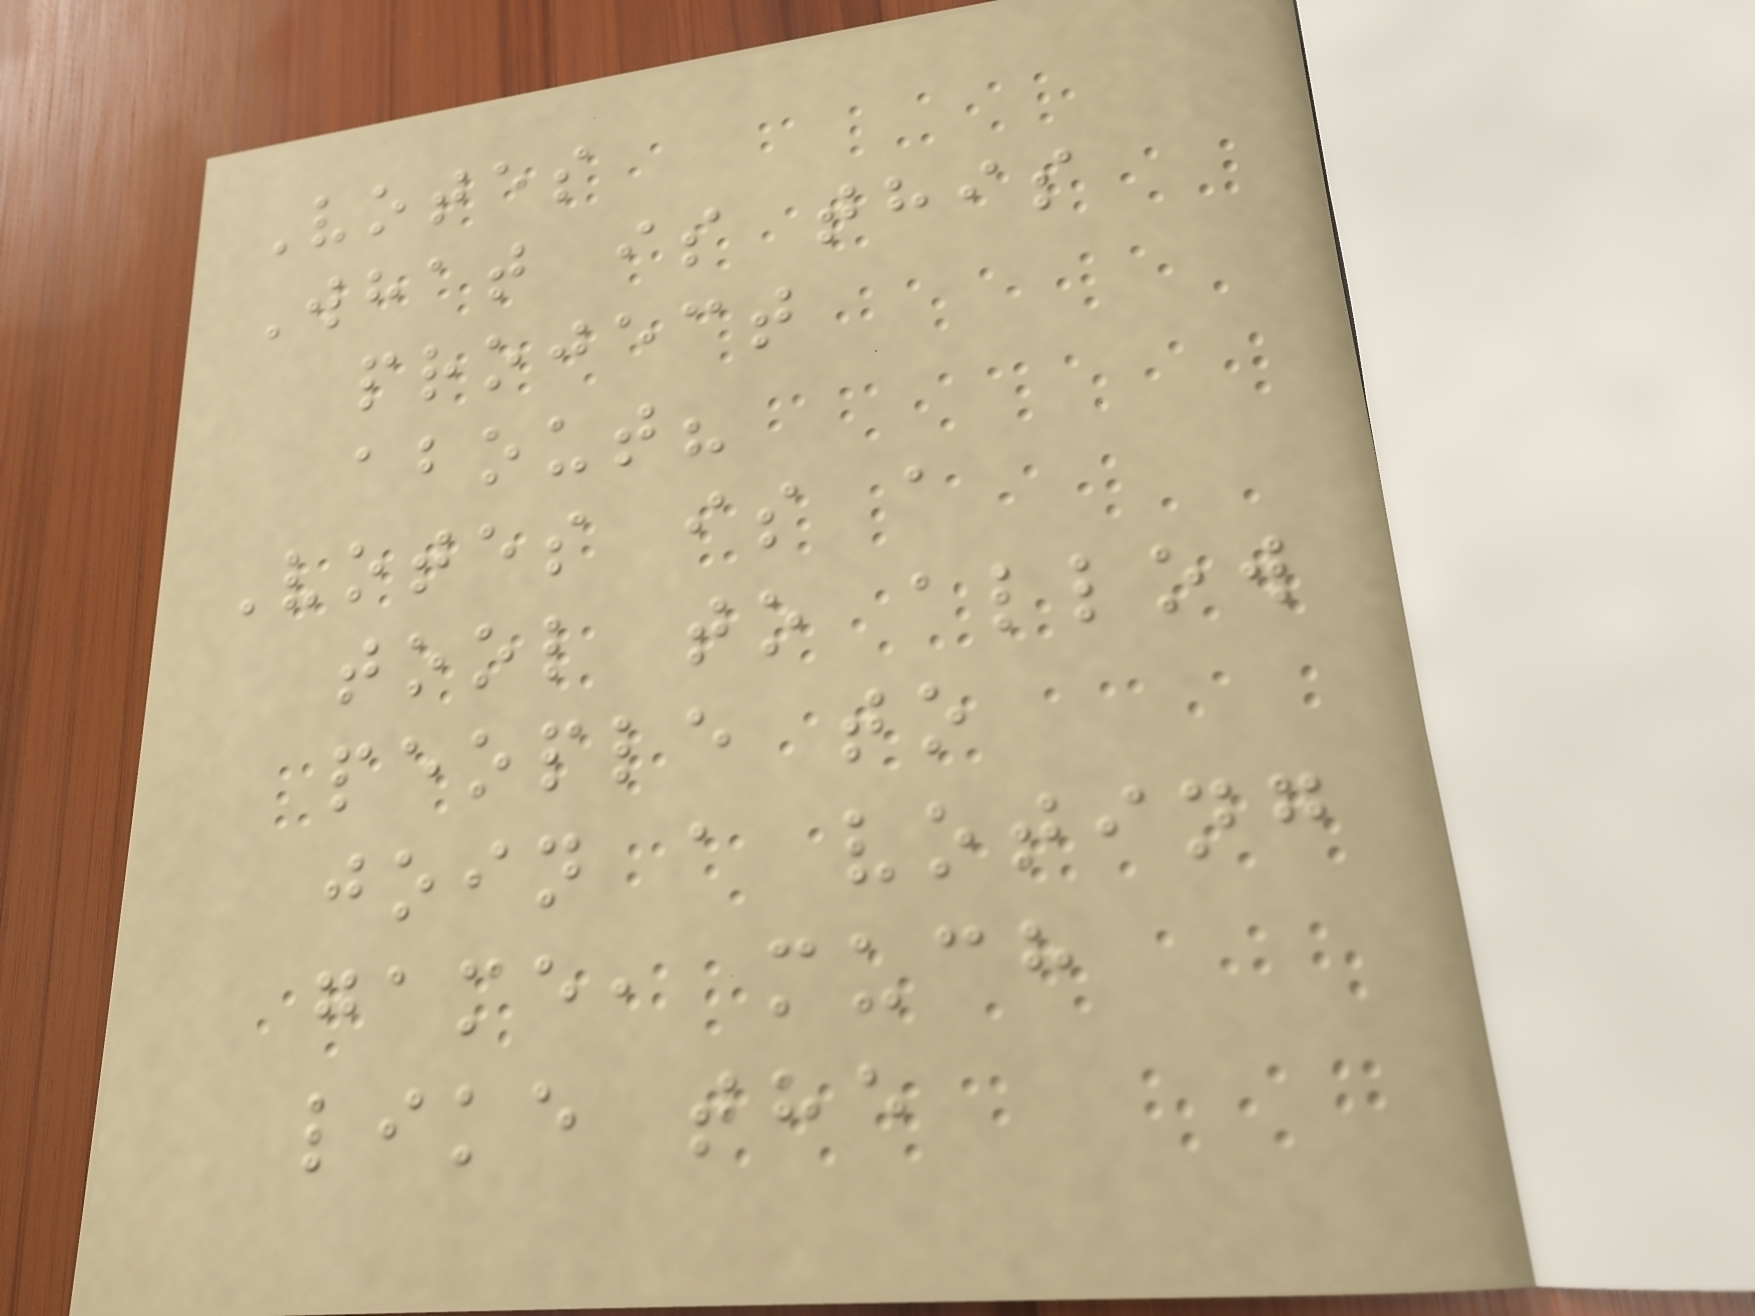Votes
What is this
project
about?
Votes is a
tool to allow
people to
join a voting
game, much
like the
